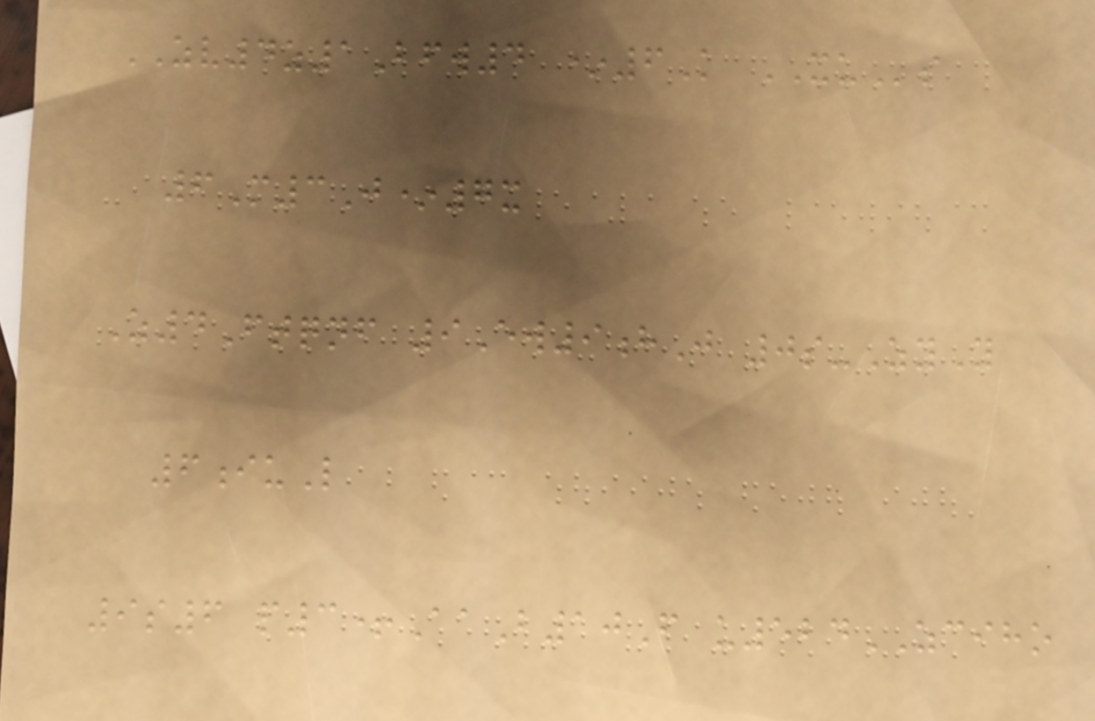ZV4z1Bfw4 *6K XUs
6M3J*7x
Z4Ftqnf 9Ew9hJ 0s-ZyY
6iuL
9s6 p3+AaB10F u524ZCIHO
